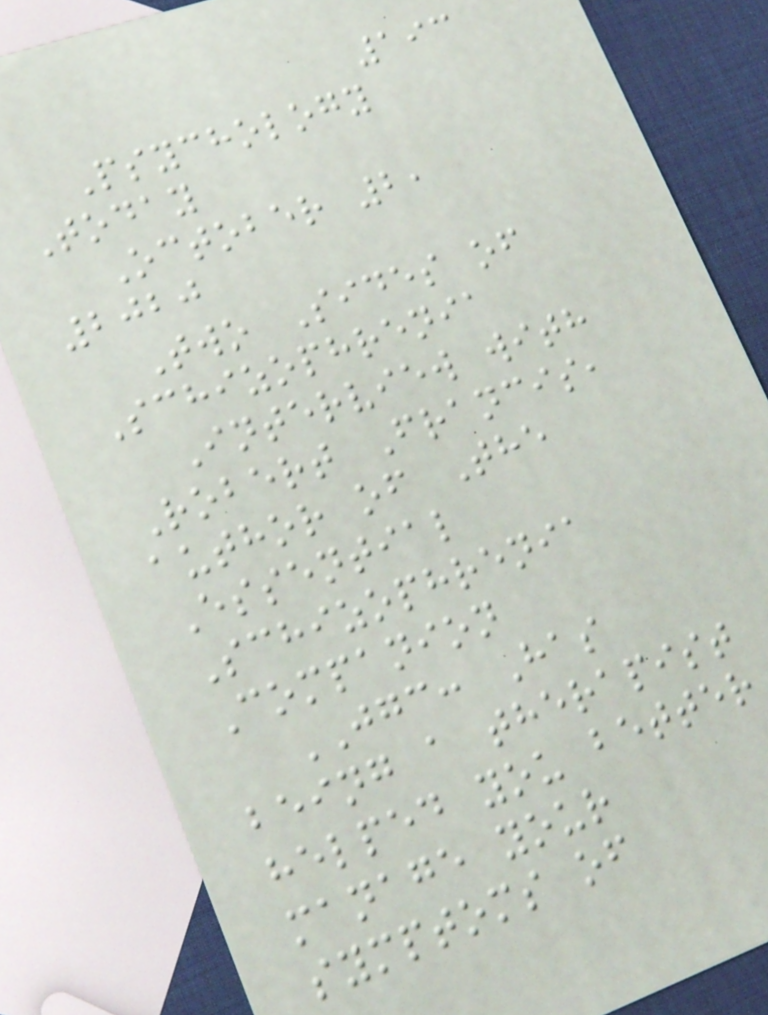193
Psychology
Today
October 2,
2020
Two Sides of
Schizophrenia
Interview with
Robert Francis,
author of The
Essential
Schizophrenia
Companion
JGC: Has
being a therapist
helped you better
manage your
symptoms of
